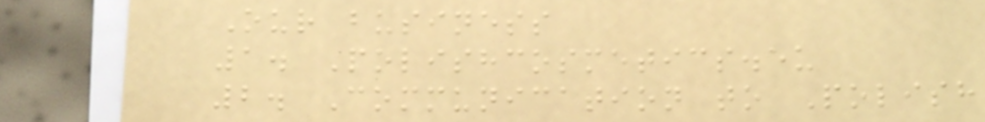Our business
1. Polishcosmetics.eu
2. Communication to Polish
